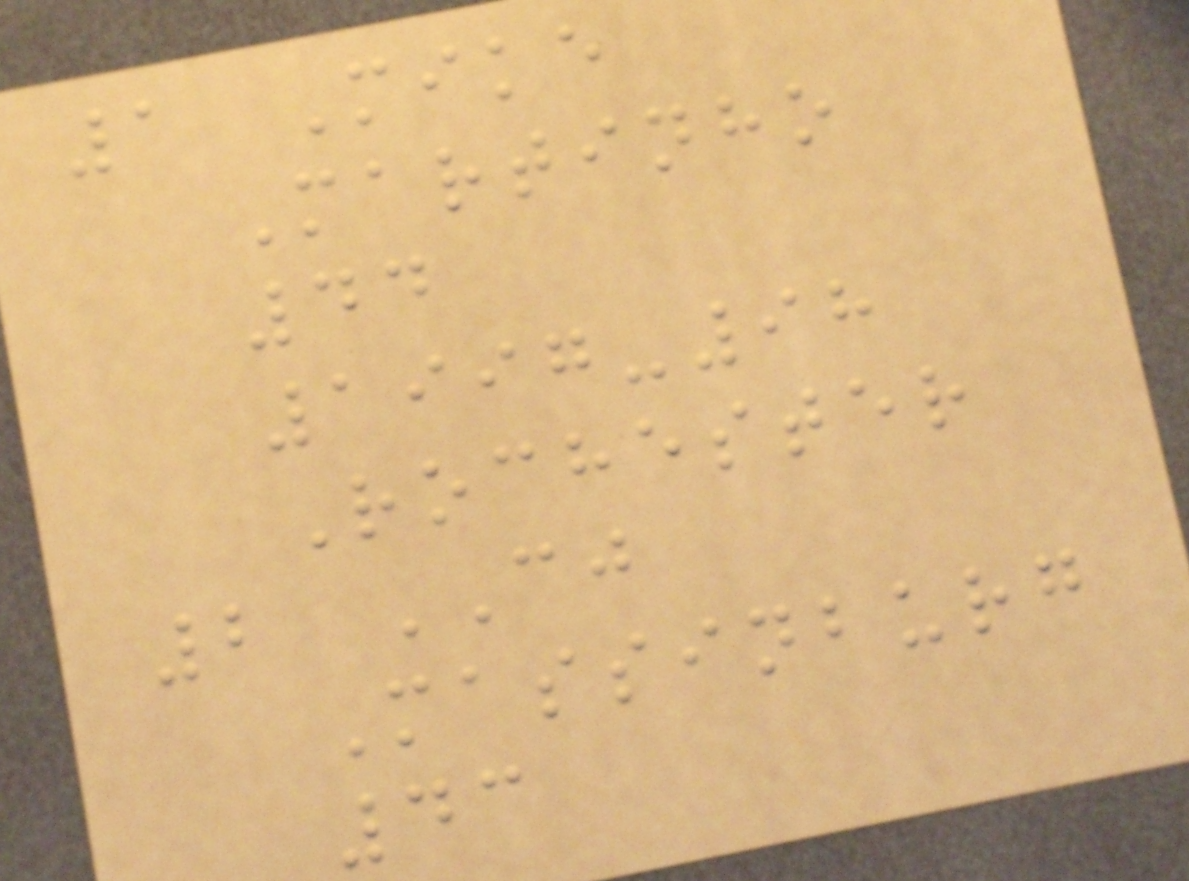1 Mike
Martinho
44
1997-98
Rochester
2 CJ
Massinburg
43
